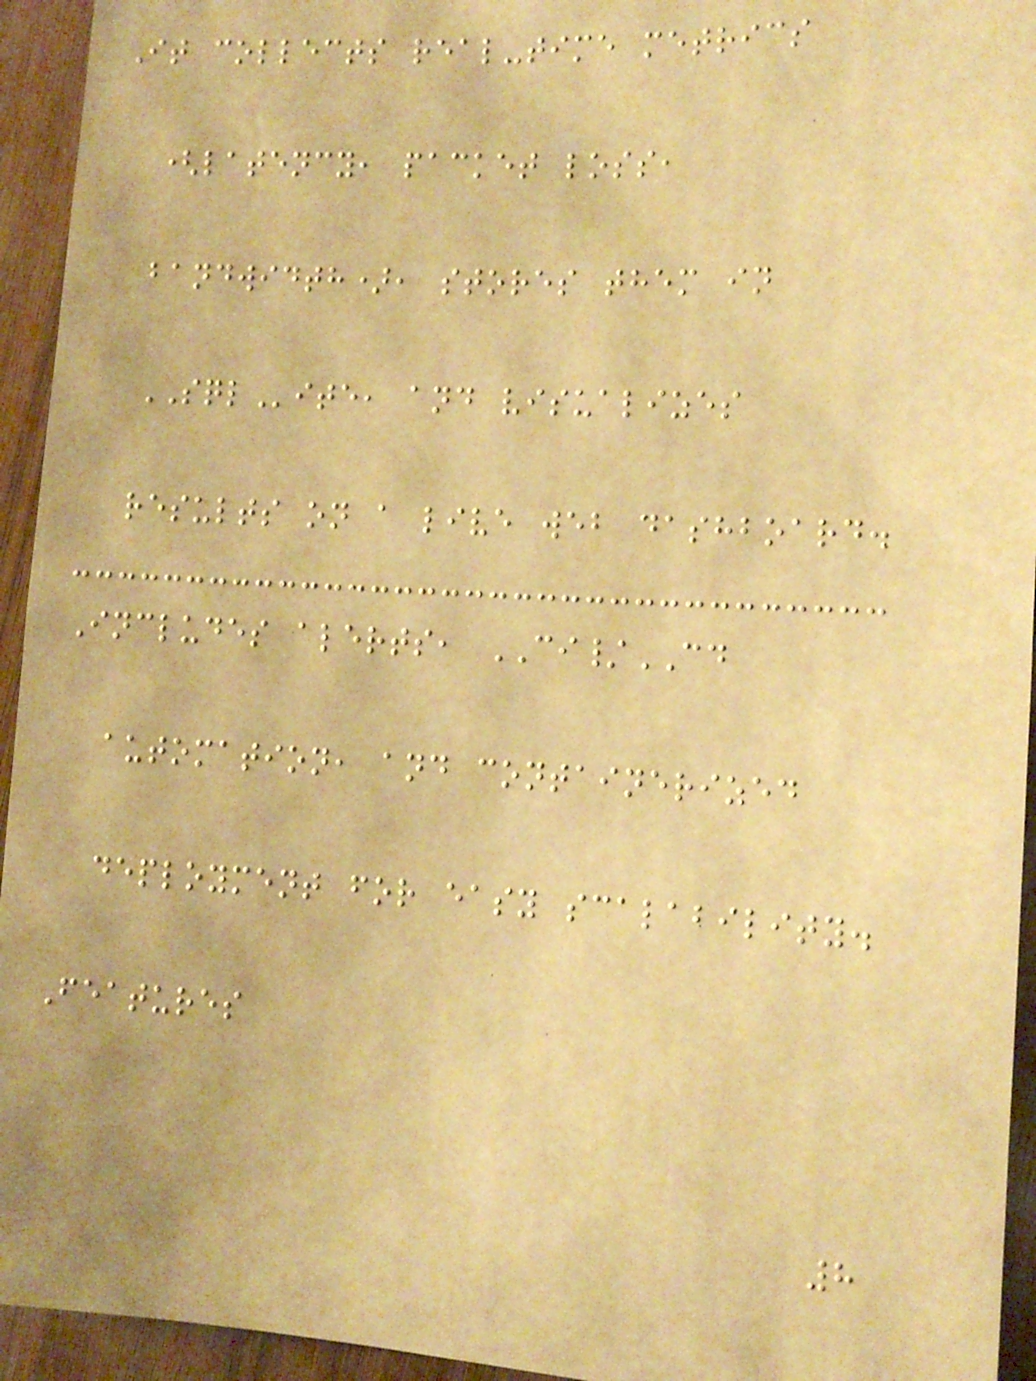It collects real-time metrics
(latency, packet loss,
bandwidth), stores them in
SQLite, and visualizes
results on a live web dashboard.
Includes alerts, CI/CD
automation, and containerized
deployment for easy scalability.
Features
8
